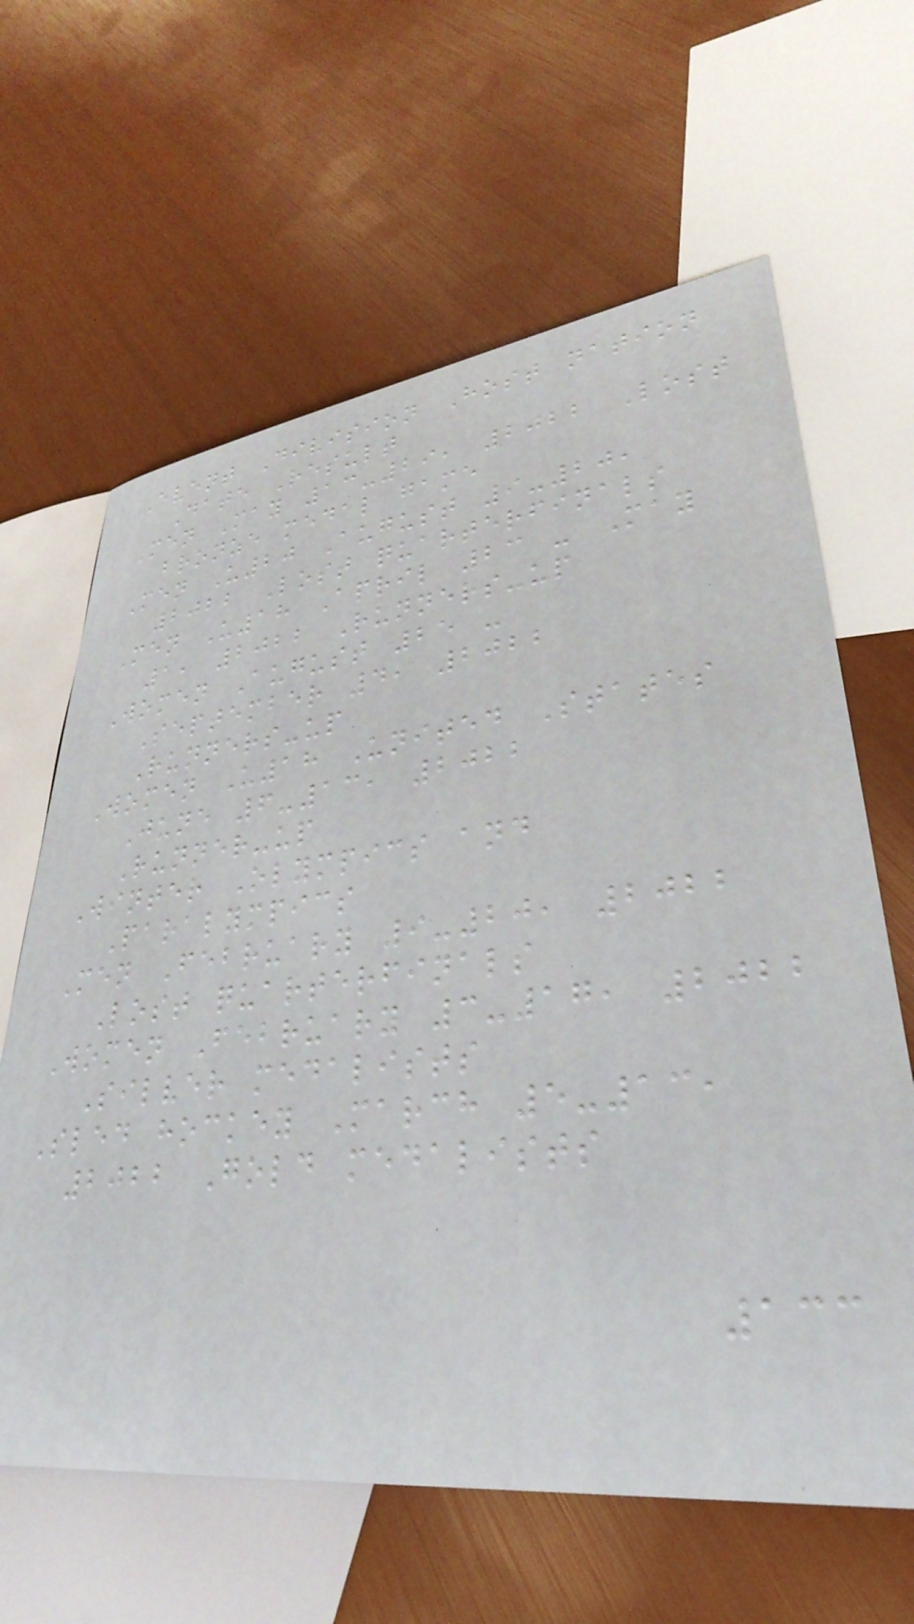Event Division Host nation
Date Result
Men May 13-29, 2022 Lost
bronze medal game
Men U20 August 9-20,
2022 Lost quarterfinals
Men U18 April 23 - May
1, 2022 Runners-up
Women August 25 -
September 4, 2022
Runners-up
Women U18 United States
June 6-13, 2022
Runner-up
Winter Olympics and
Paralympics
Men February 9-20, 2022
Lost quarterfinals
Women February 3-17, 2022
Silver medalists
Sled hockey March 5-13,
2022 Gold medalists
133
